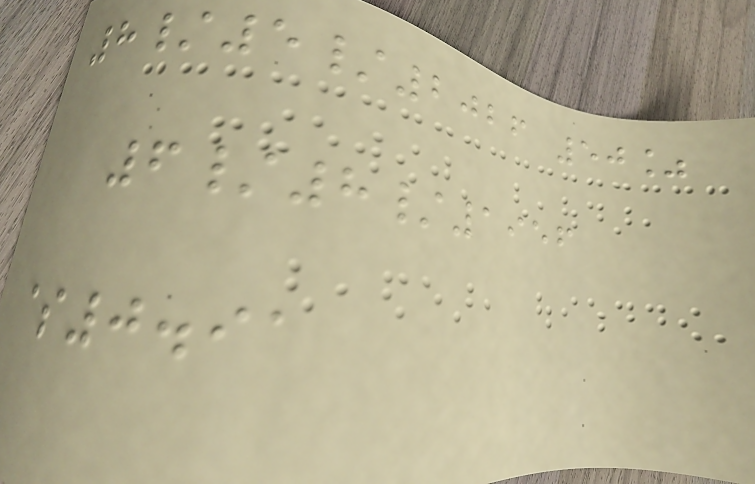8/5/2026 50%
6/8/1956
$0.91
